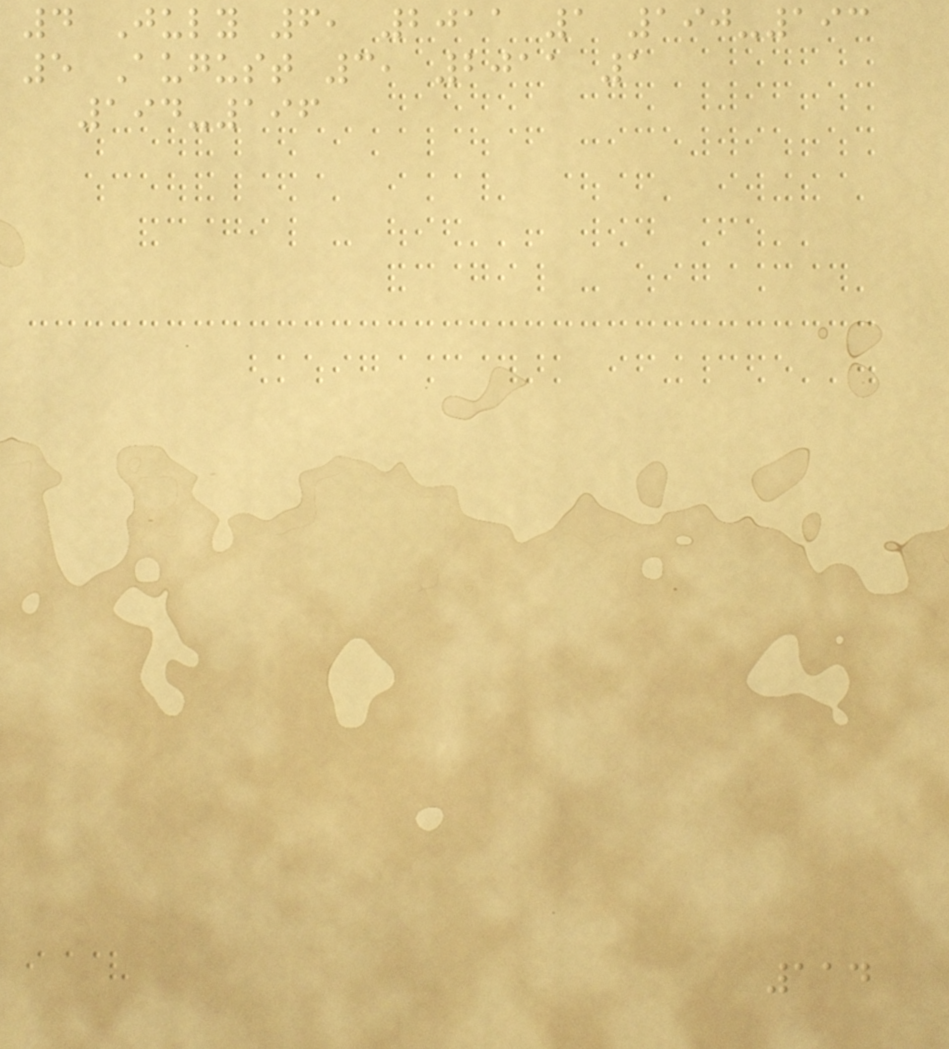4 July 6, 2011 1 190-193
5 August 3, 2011 1
194-196
114
